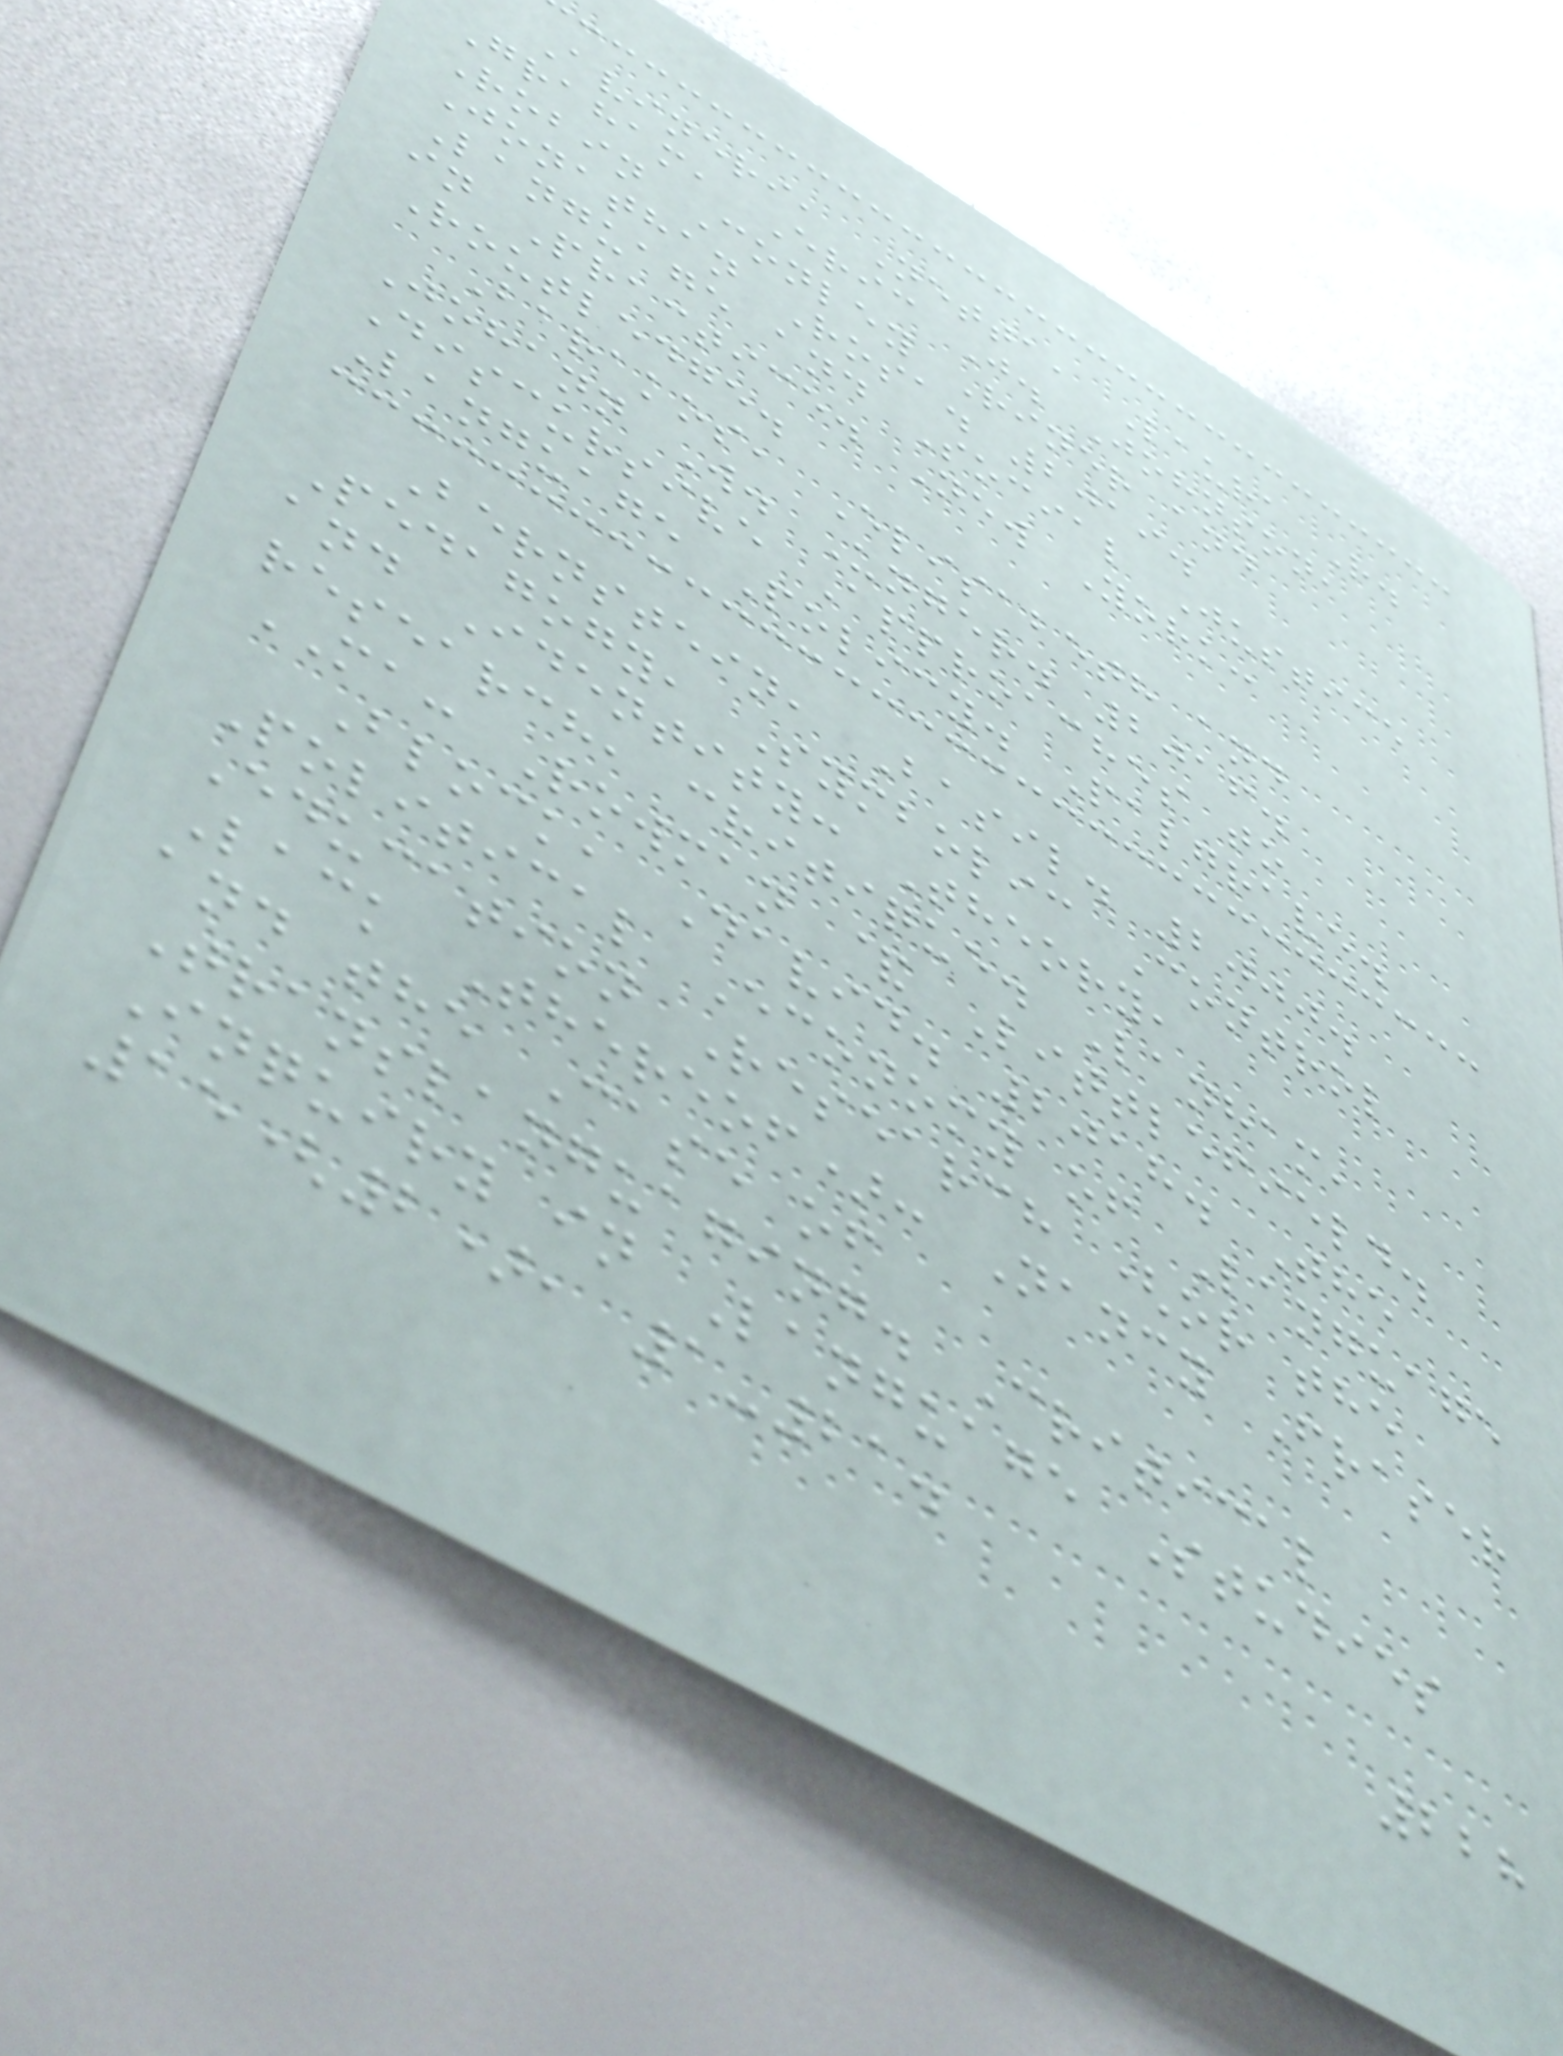Avineri, Netta, Laura R.
Graham, Eric J. Johnson,
Robin Conley Riner and
Jonathan Rosa. 2019.
Language and Social Justice
in Practice. New York:
Routledge.
Barakos, Elisabeth and
Johann W. Unger. 2016.
Discursive Approaches to
Language Policy. Palgrave.
Bernstein, Basil. 2000.
Pedagogy, Symbolic Control
and Identity: Theory,
research, critique. Lanham,
MA: Rowman & Littlefield.
Block, David. 2018. The
Political Economy of Language
Education Research (or the
Lack Thereof): Nancy Fraser
and the Case of
Translanguaging. Critical
Inquiry in Language Studies
15(2), 1-21.
228
